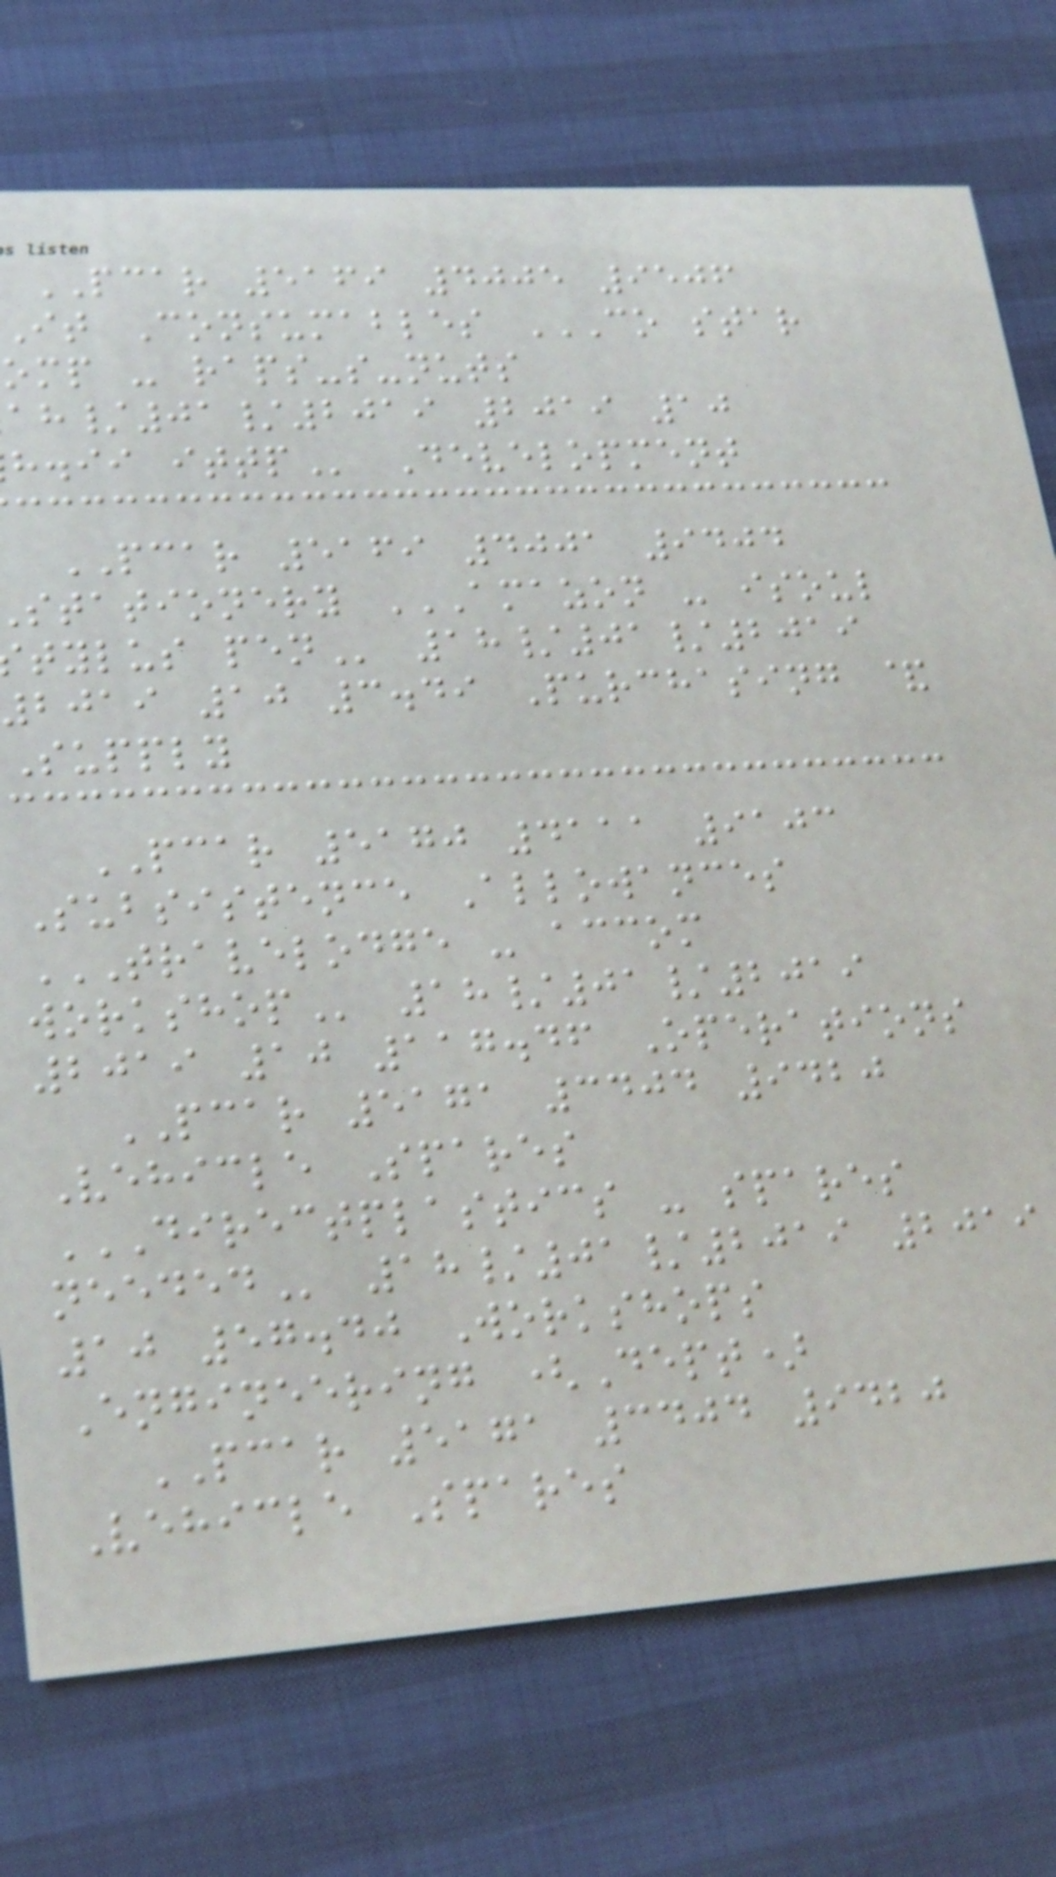PCAR 5169 4005 9506
omp - raps-s-nuts
/01/2019 2019 10
PCAR 5169 4001 9404
bjai 10 3.49 Purchasing &
Supply
PCAR 5170 4111 9103
Subsistence Allowances
TRAVELODGE - ACCOM
18/01/2019
2019 10 117.46 Operations
PCAR 5171 3404 9420
Vehicle Spares
DIRECTPLASTICS - SPARES
18/01/2019 2019
10 57.40 Workshops
Engineering (Dept)
PCAR 5171 3404 9420
Vehicle Spares
